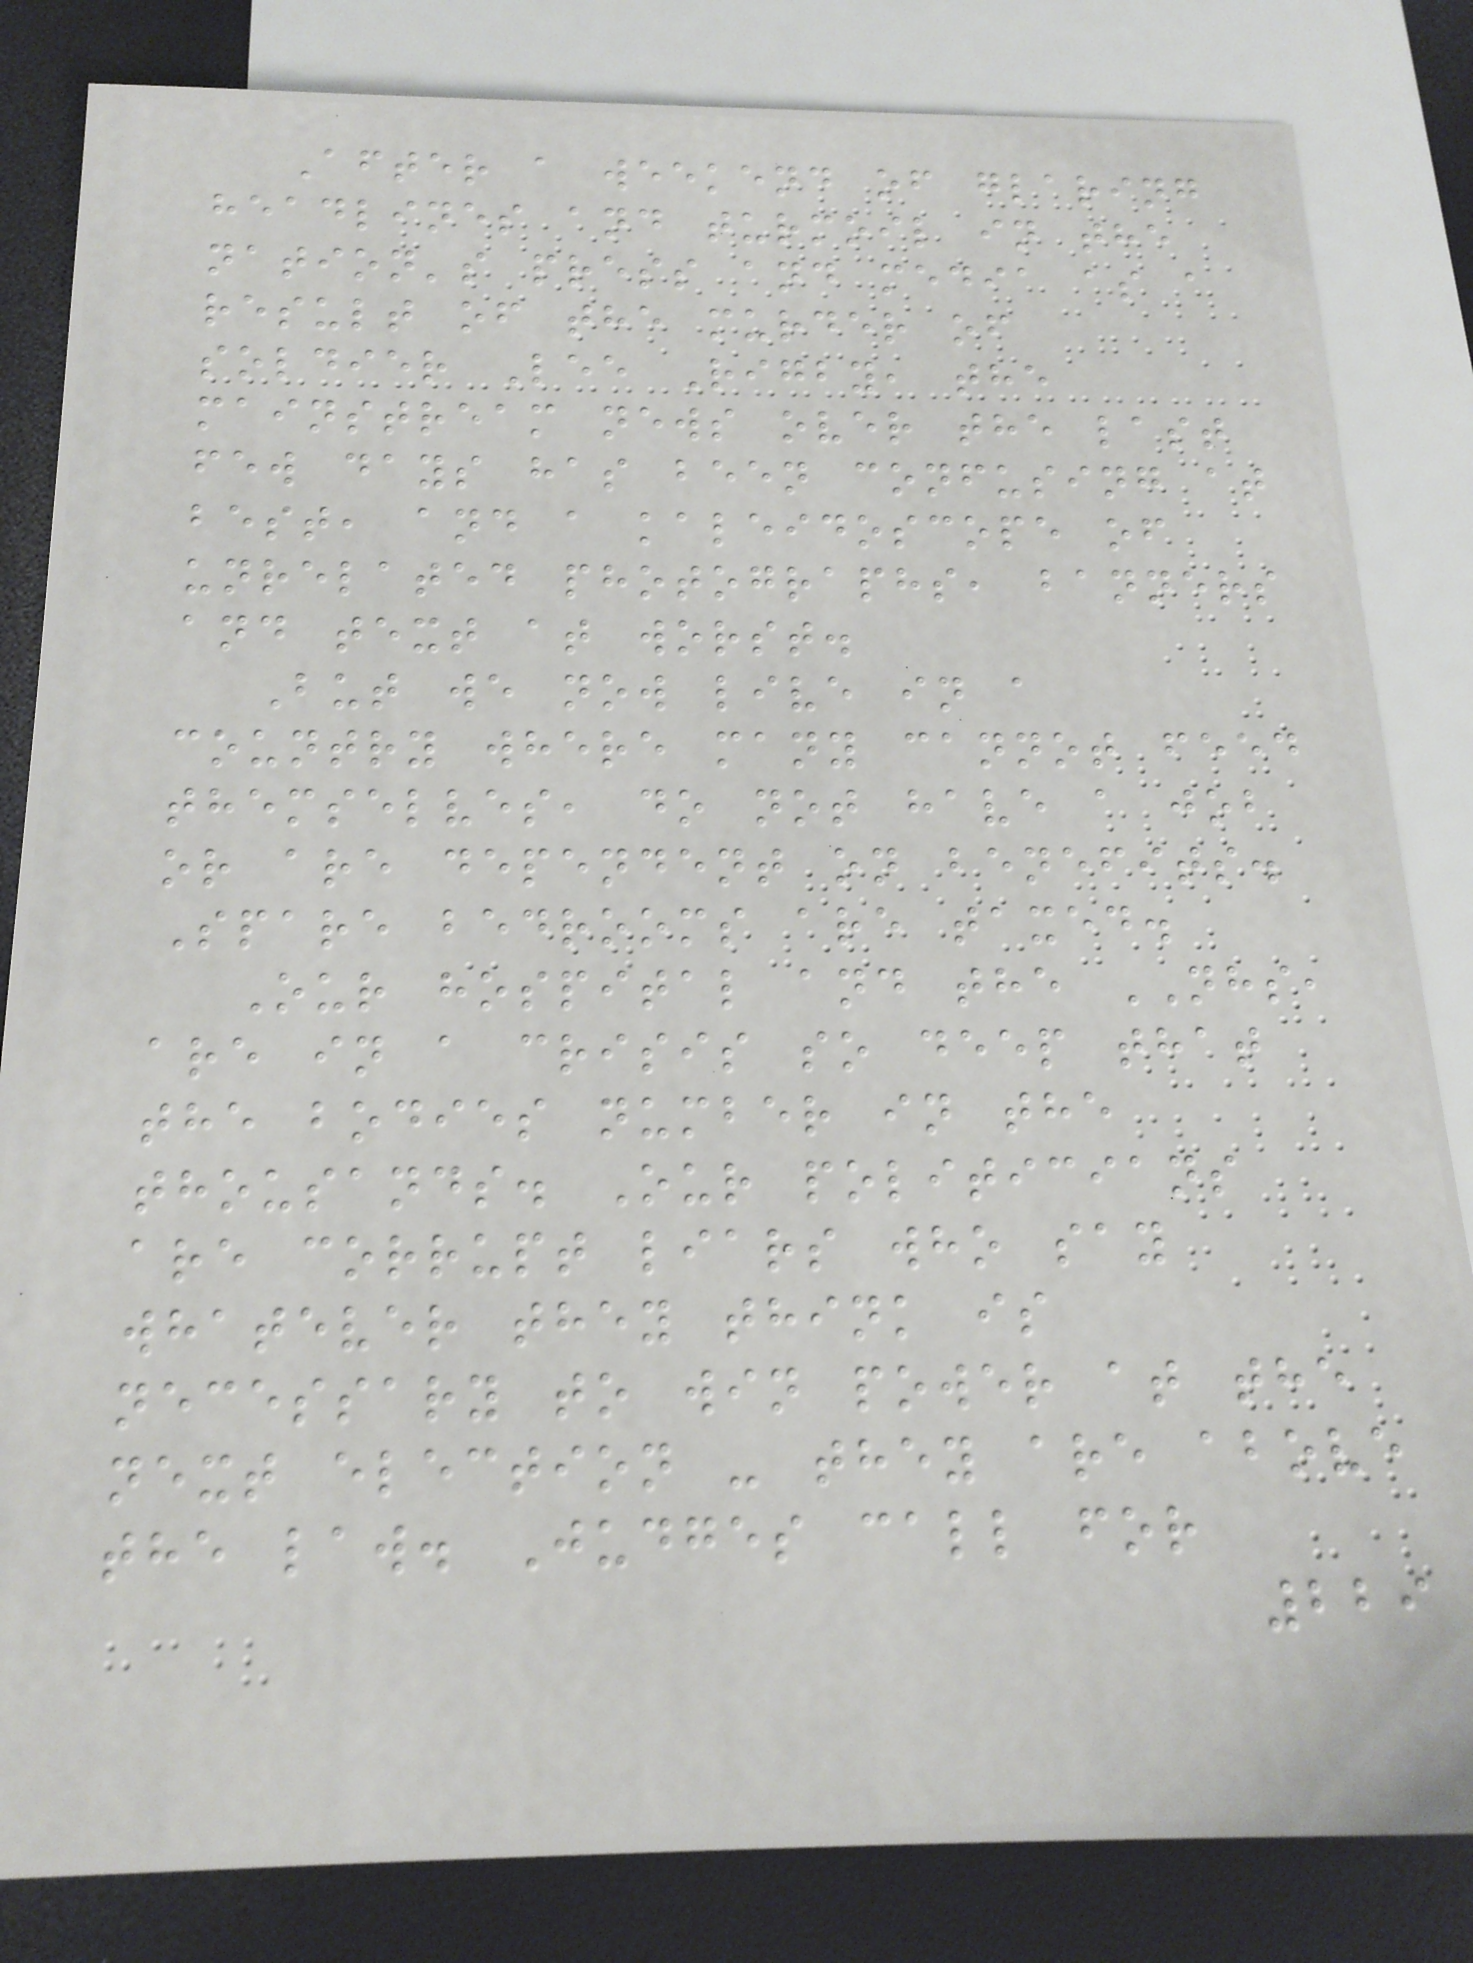After a weekend of glaring
headlines and turmoil in the
nation's press and media as a
result of the murder of
soldier Lee Rigby, the
mainstream news over the last
few days has been confusing at
best, and a kaleidoscope of
unrelated photographs, banners
and text at worst.
But we now live in a
country where many cannot feed
themselves, do not have a job
or are dependent on benefits.
Spare bedrooms are taxed.
Our hospital and the NHS,
are in a crisis so deep that
the bodies number in the
thousands. Our politicians
are corrupt liars who say
whatever they think is
necessary to win power at the
next election - they are above
the law. Judges call for
229
